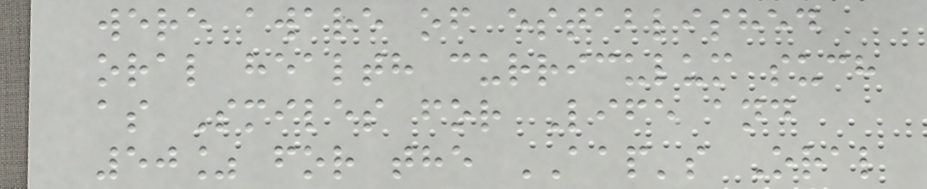were aware of established
oral health curriculum such
as Smiles for Life and
50% for the AAP's Oral
